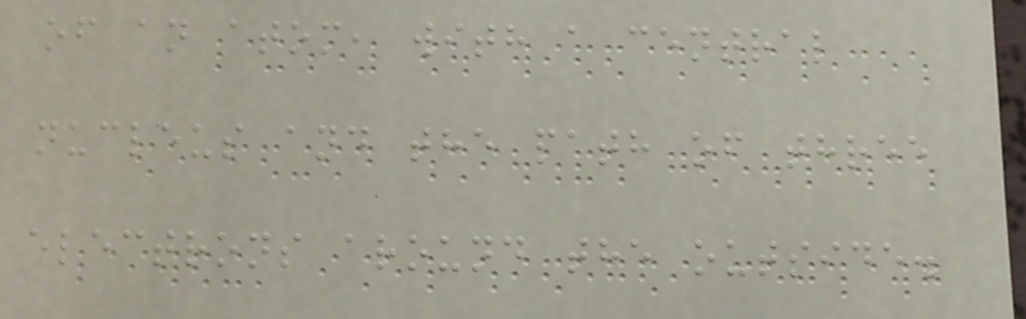of an atom, with a central
nucleus and the path of three
electrons around the outside.
